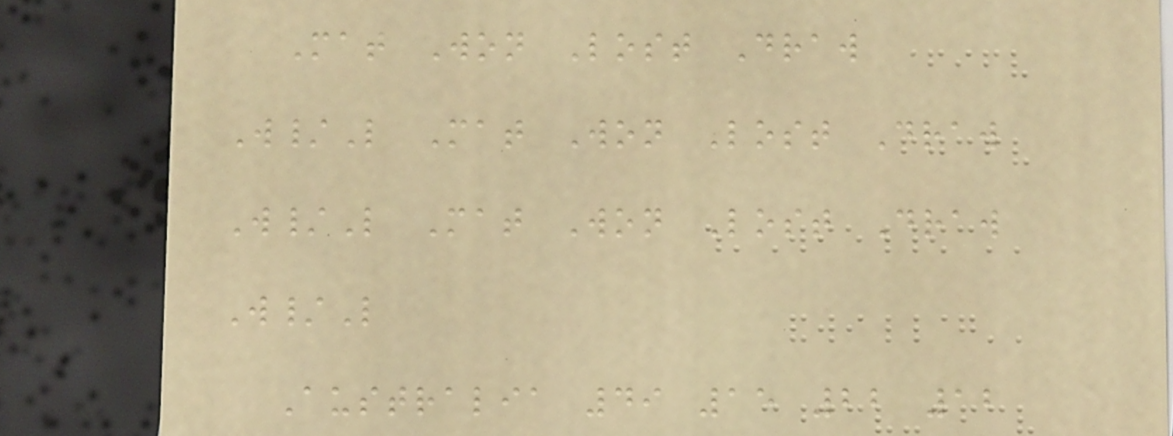Mat Won Lost Draw
W/L Mat Won Lost Draw
W/L Mat Won Lost Draw
W/L
Australia 49 15 22 12
